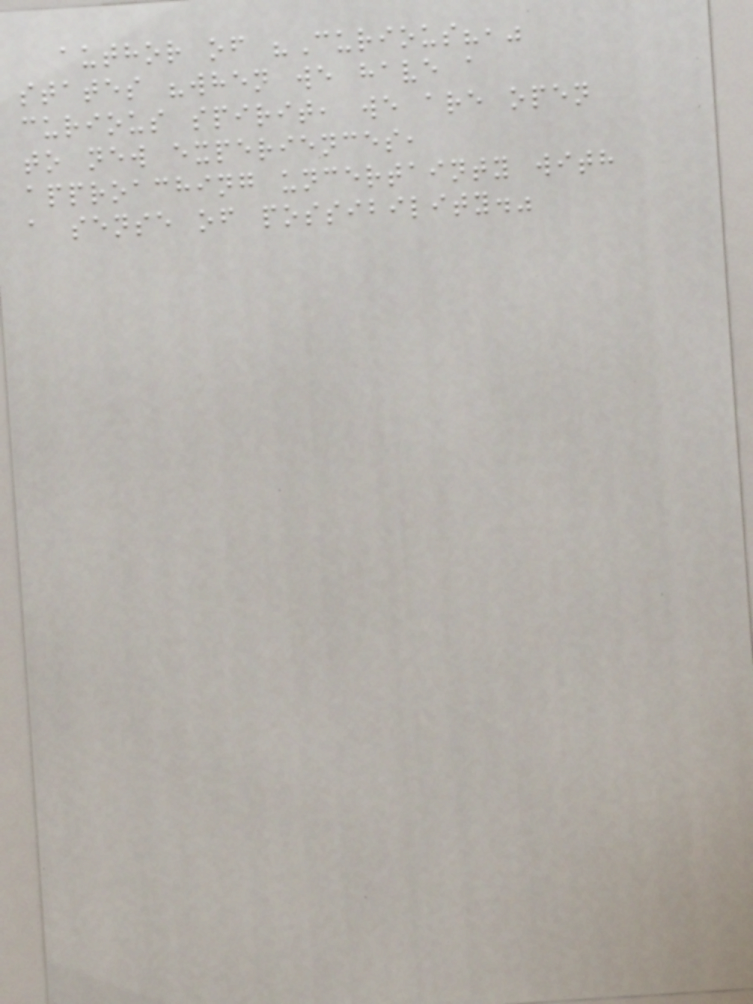author of "Curious?,"
states "when we have a
curious spirit, we are open
to new experiences,
approaching uncertainty with
a sense of possibility."
